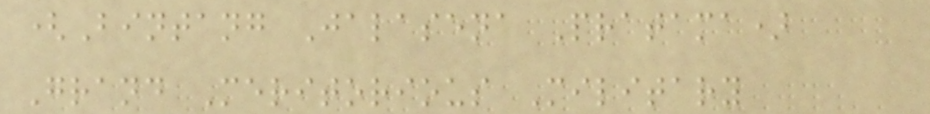(Bintang Jalasena Pratama)
Grand Meritorious Military
